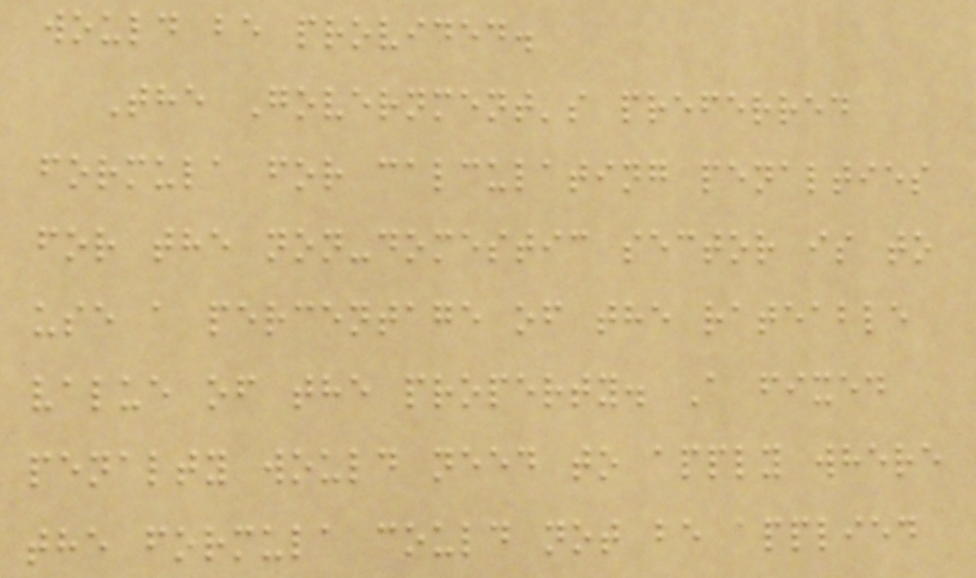would be provided.
The Government's preferred
formula for calculating penalties
for the non-domestic sector is to
use a percentage of the rateable
value of the property. A fixed
penalty would need to apply where
the formula could not be applied
